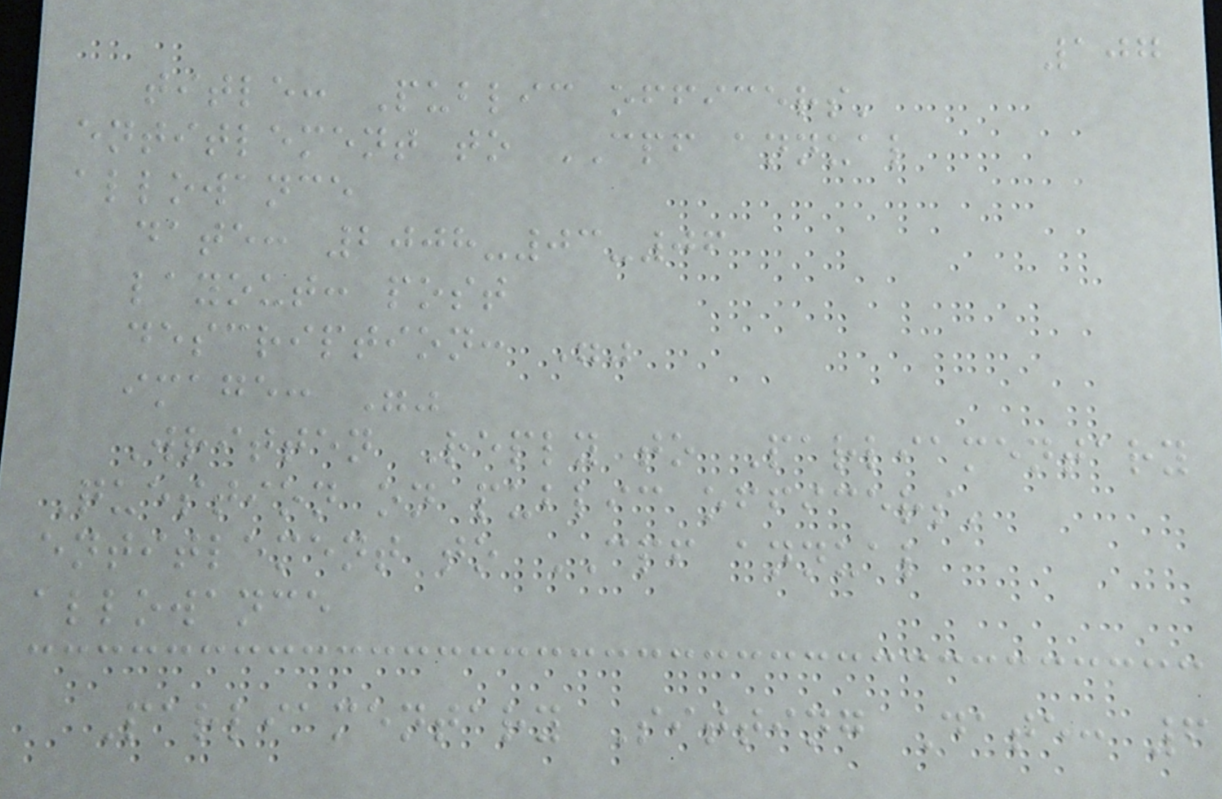107
title: Public officers'
entitlement to CPF annual
allowance
date: 2008-03-06
layout: post
description: ""
image: ""
Written Reply to Parliamentary
Question on public officers'
entitlement to CPF annual
allowance
Parliamentary Sitting Date: 6
